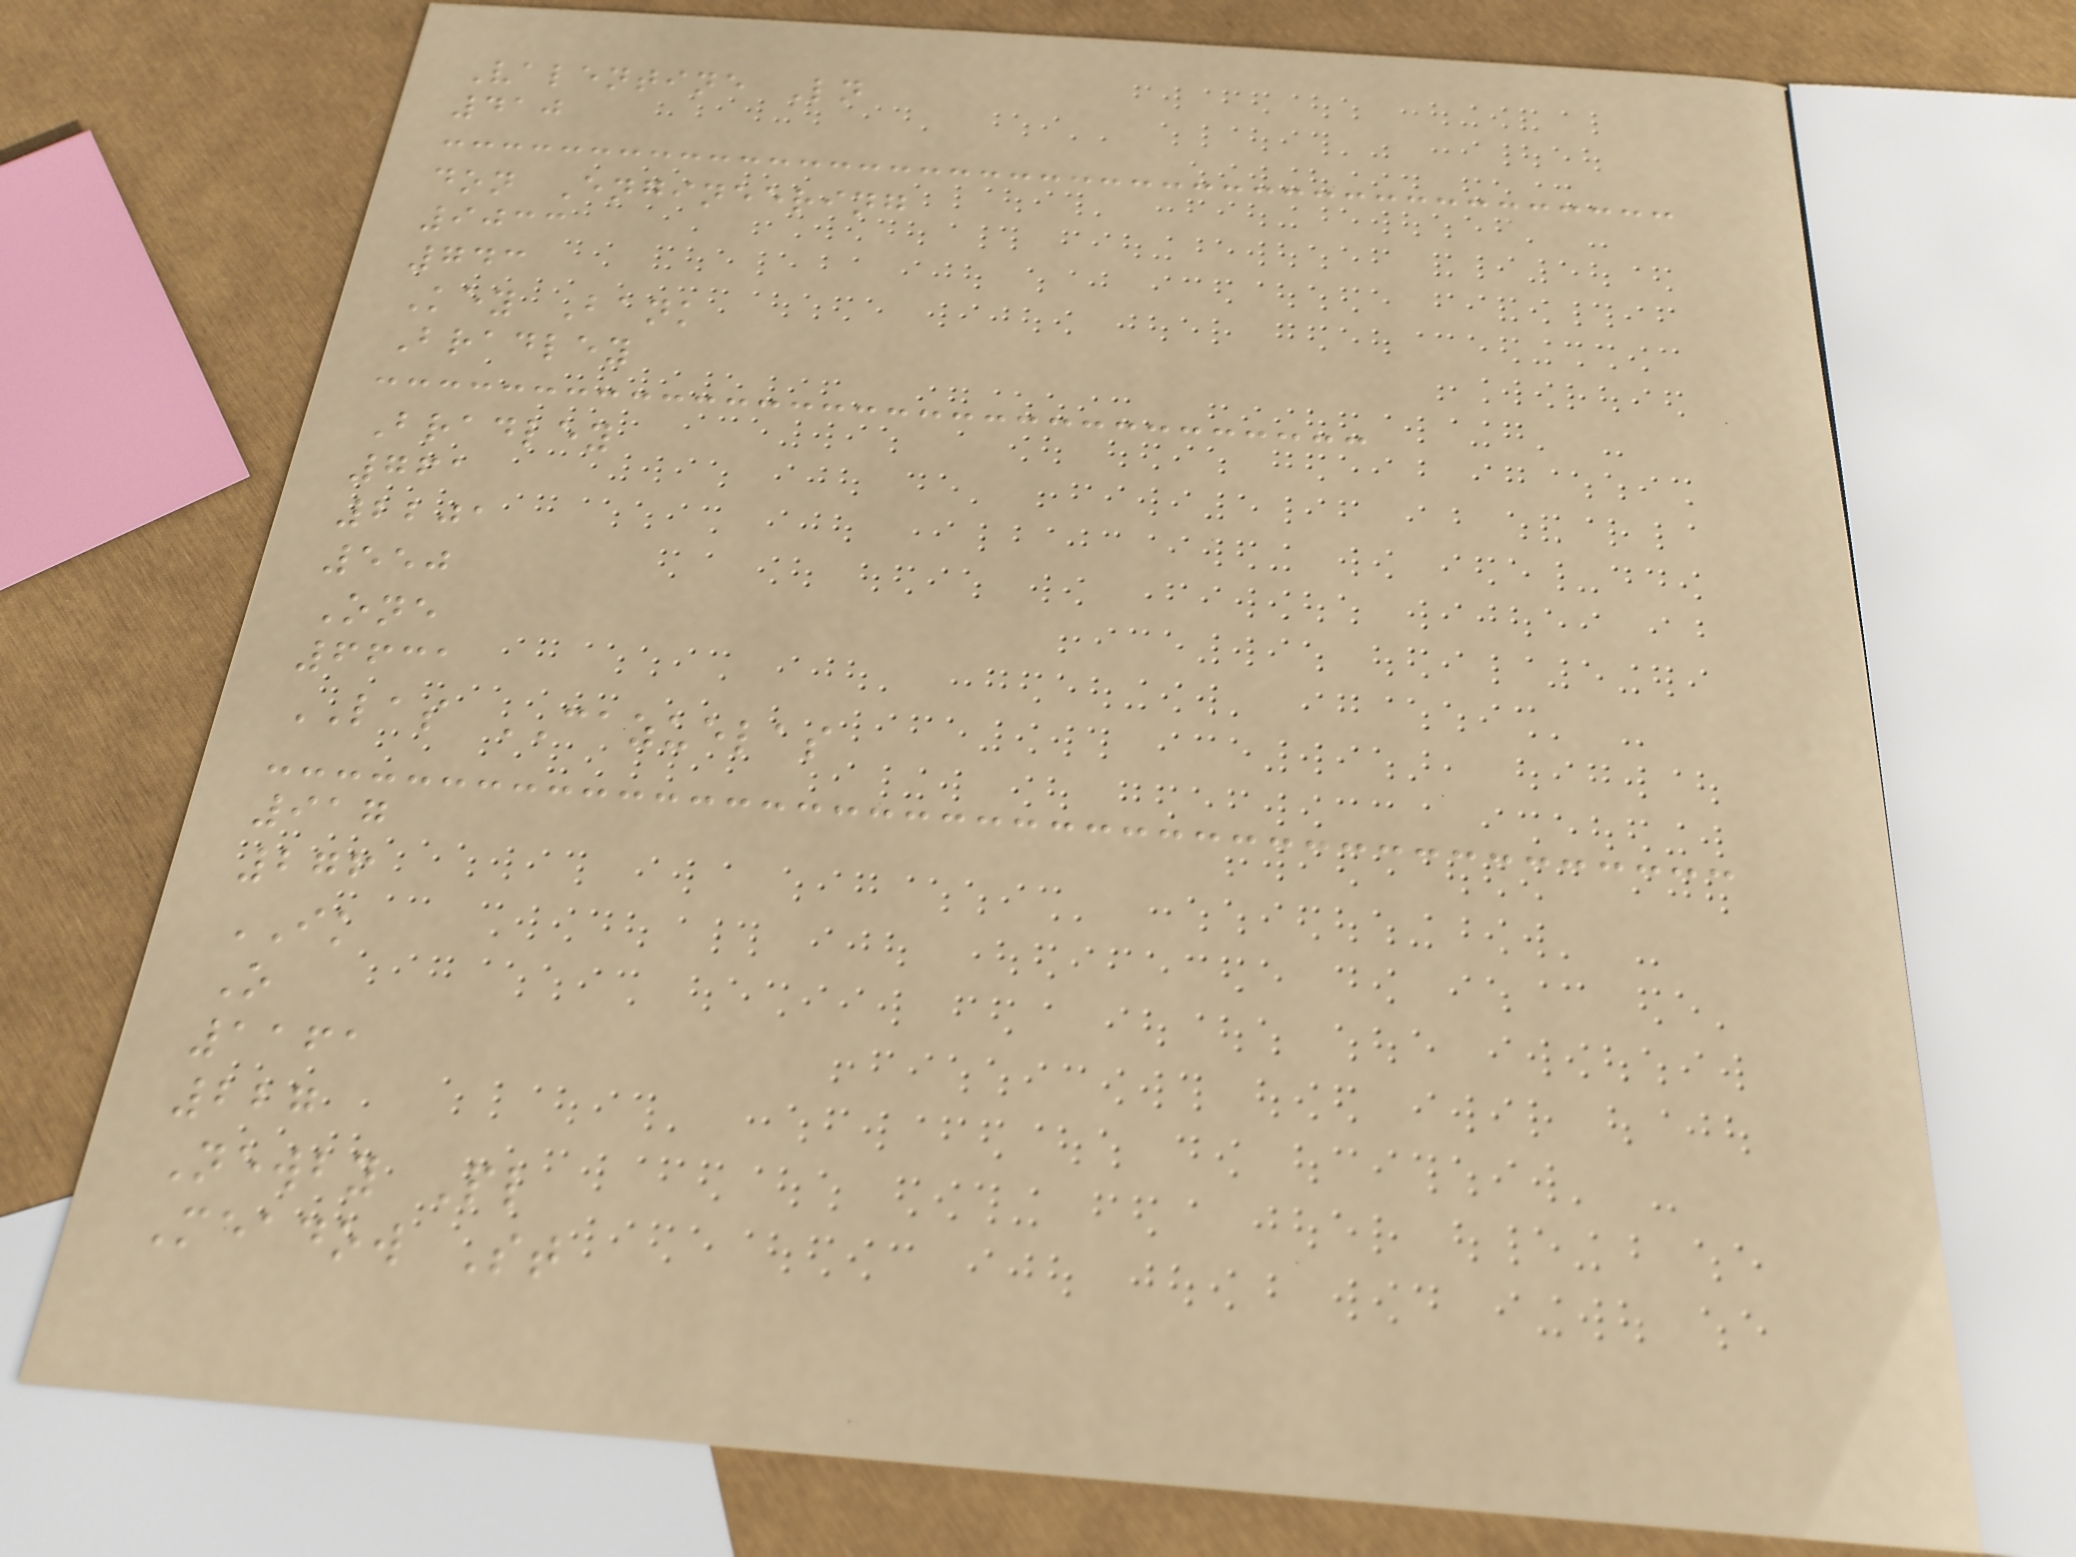Valentine Ln
410
don Engineering
9033
743
Key Bank
Bradley
Bradley
761
2201
550
One
6631
LAS CAZUELAS
917
276
IK
O
1161
227
Newby Pl
Meadow St
